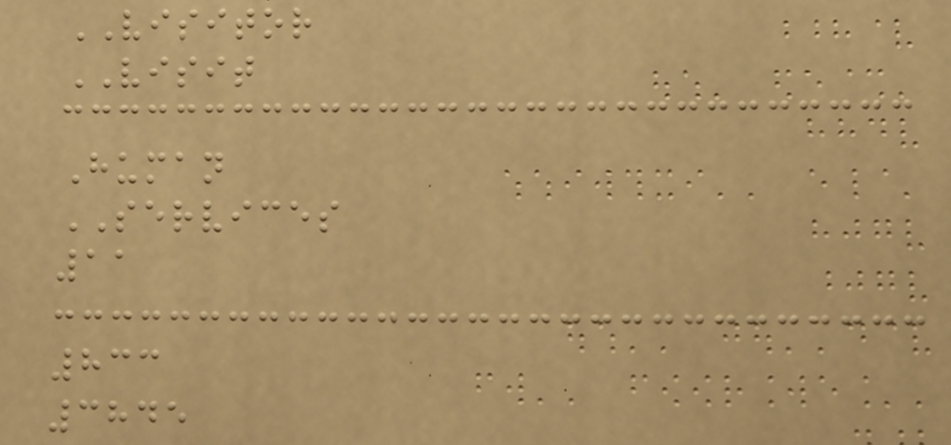VISITOR
VISIT
Human
SERVICES
11
833
3845
